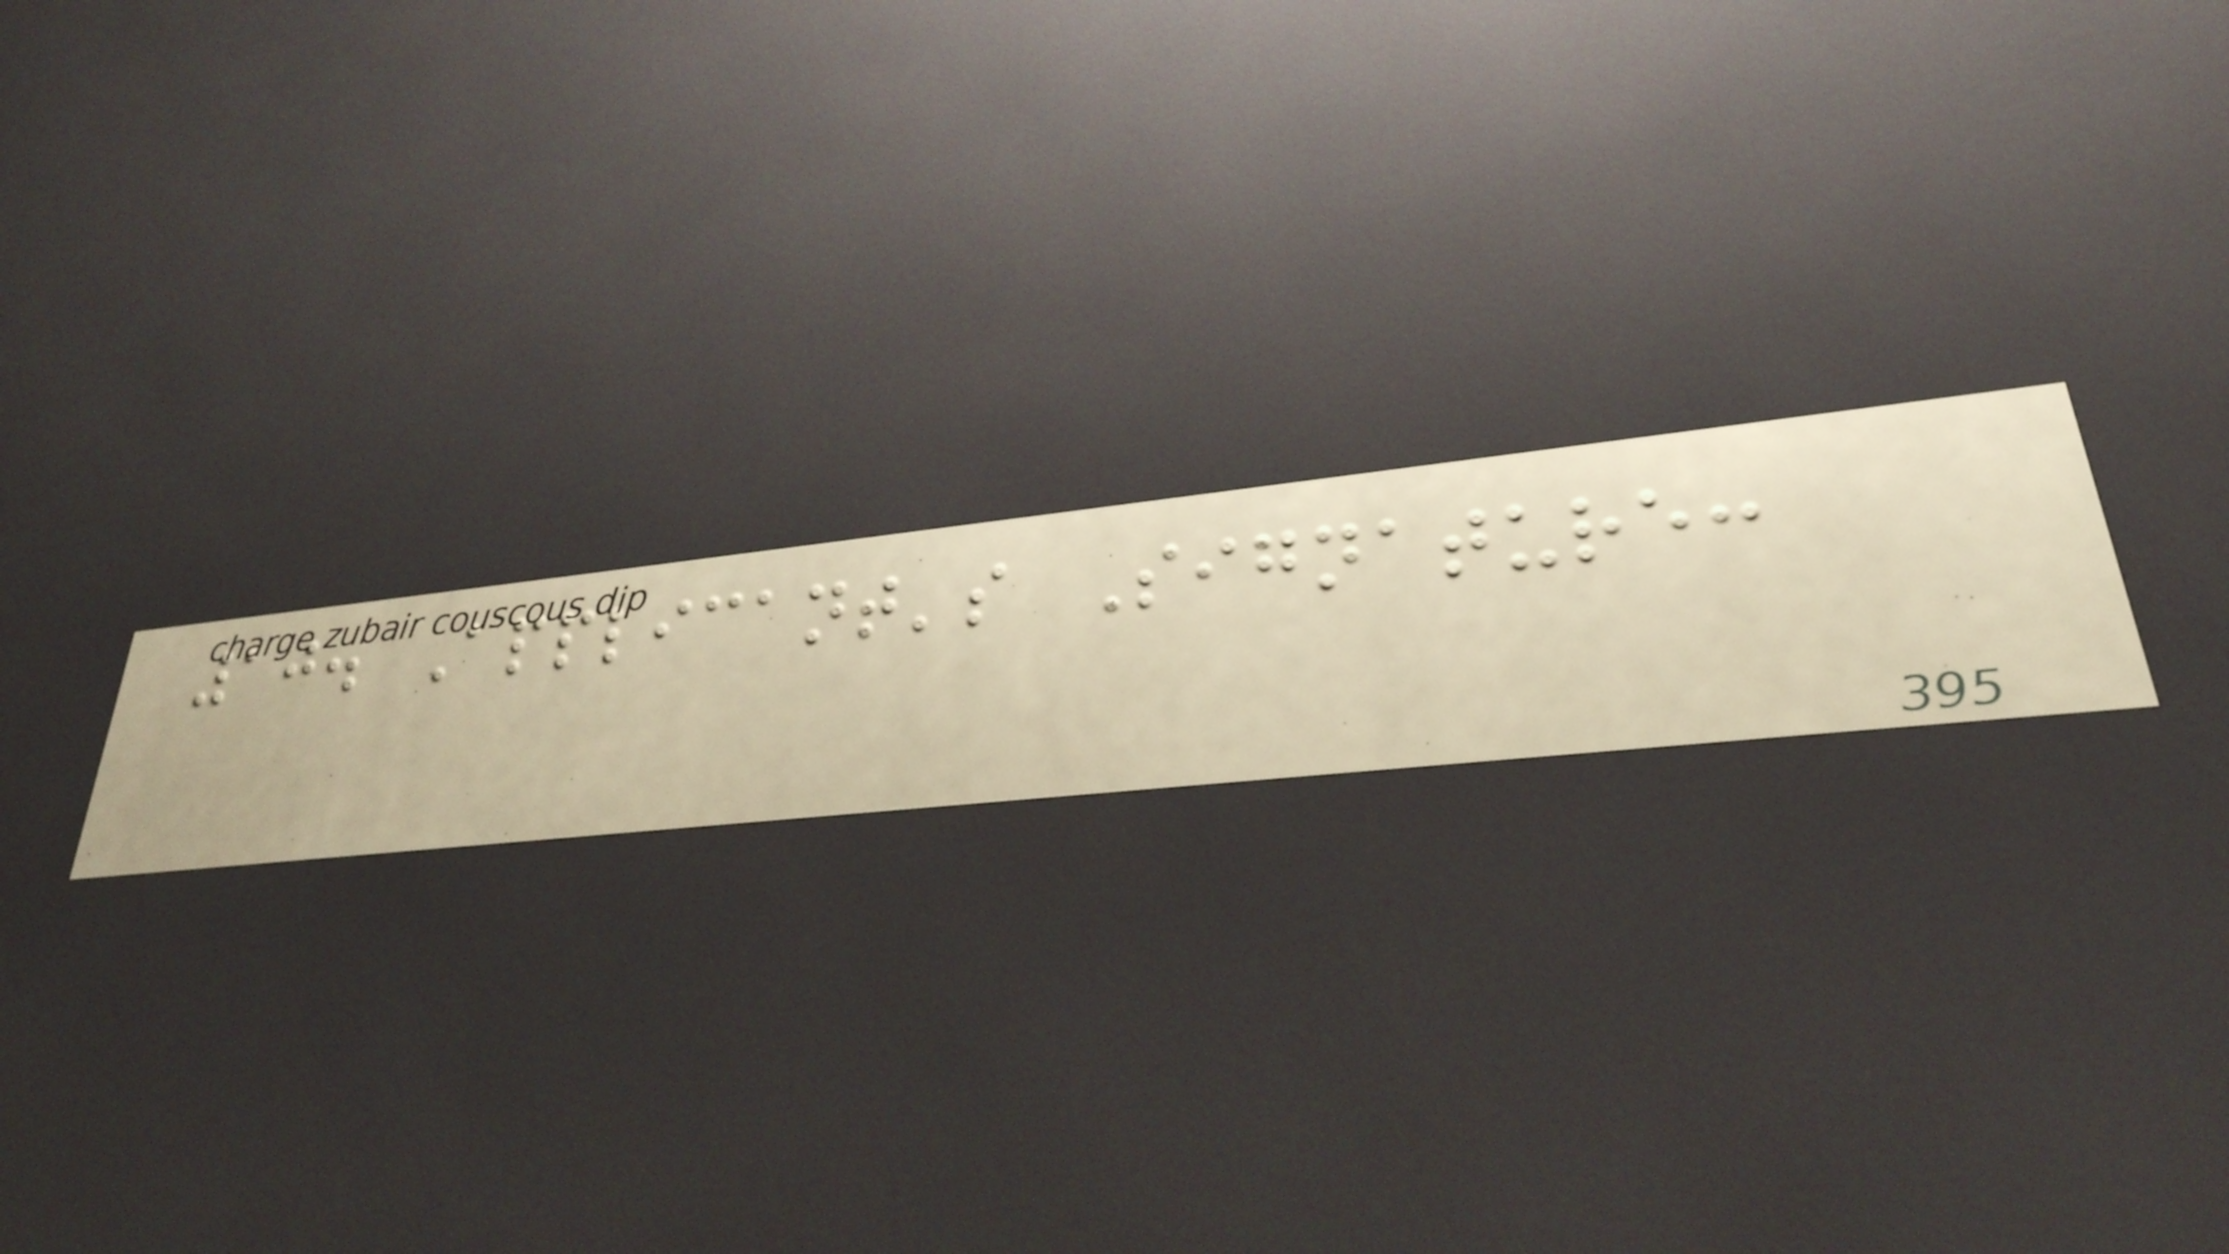10. Applicant's Signature:
